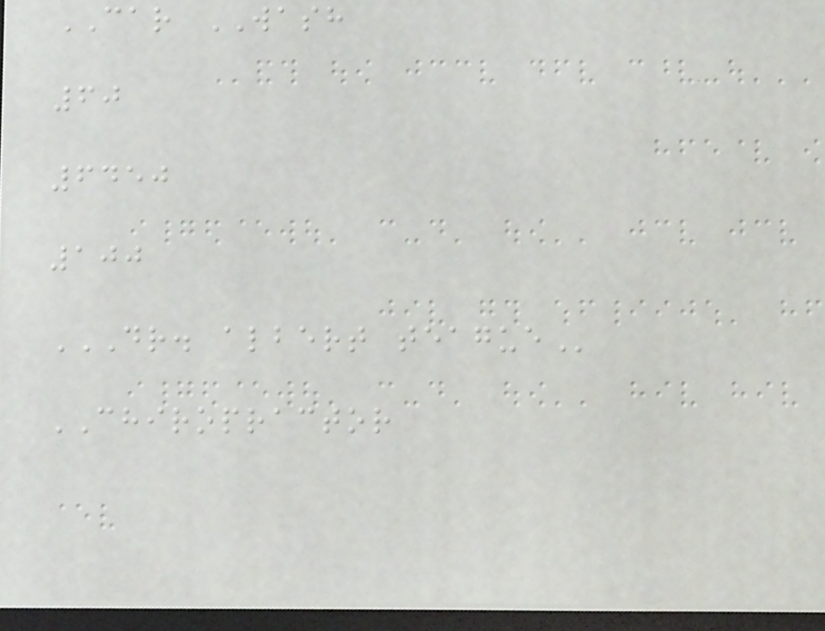CAR WASH
60
6450
100
DR. ALBERT TEAGUE
CHIROPRACTOR
